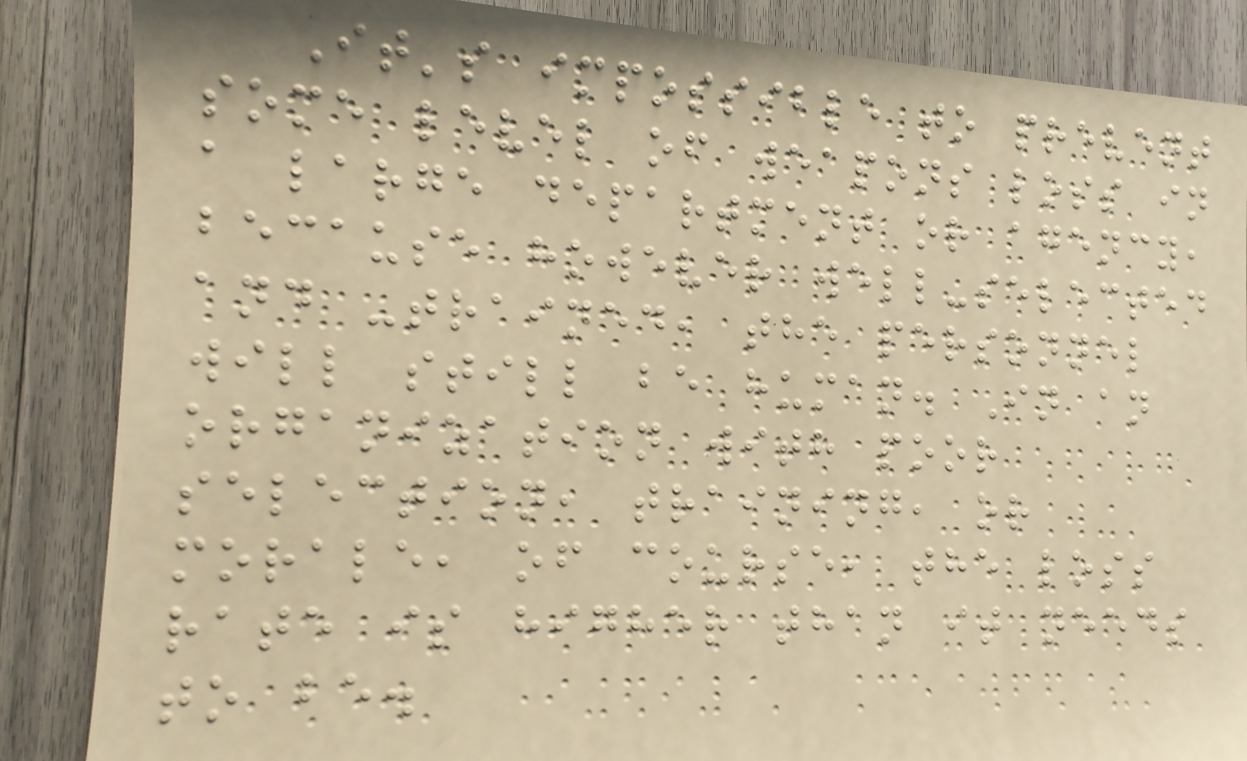It's impossible to prevent
some level of weapons loss in
a large department or agency,
because however well-selected
and -trained, the personnel
will still be human. In an
organization with poor
selection, training, or
morale, of course, the loss
rate is higher than it needs
to be.
